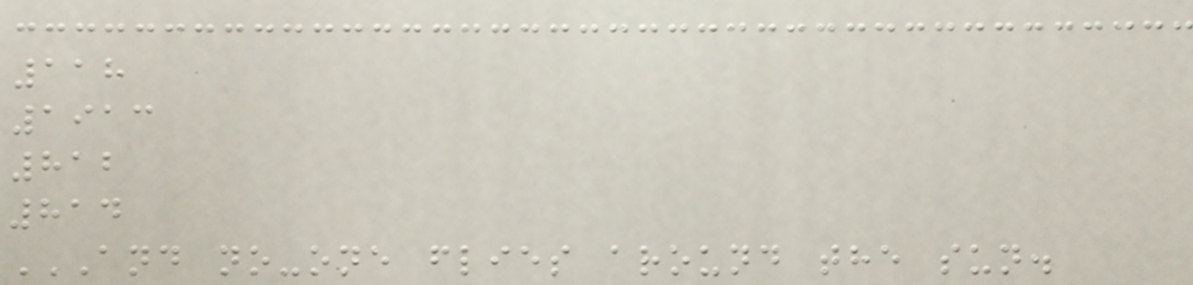118
1913
812
814
AND NO-ONE FLIES AROUND THE SUN.
